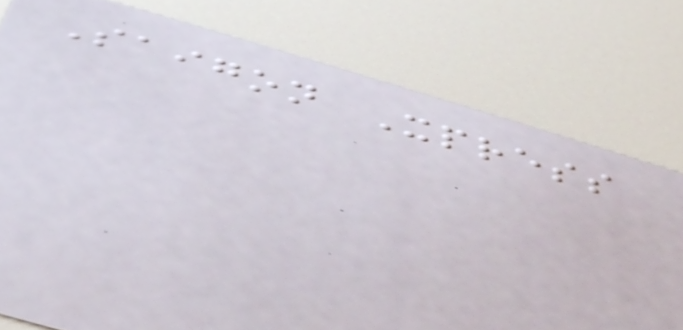Saigon Xpress
